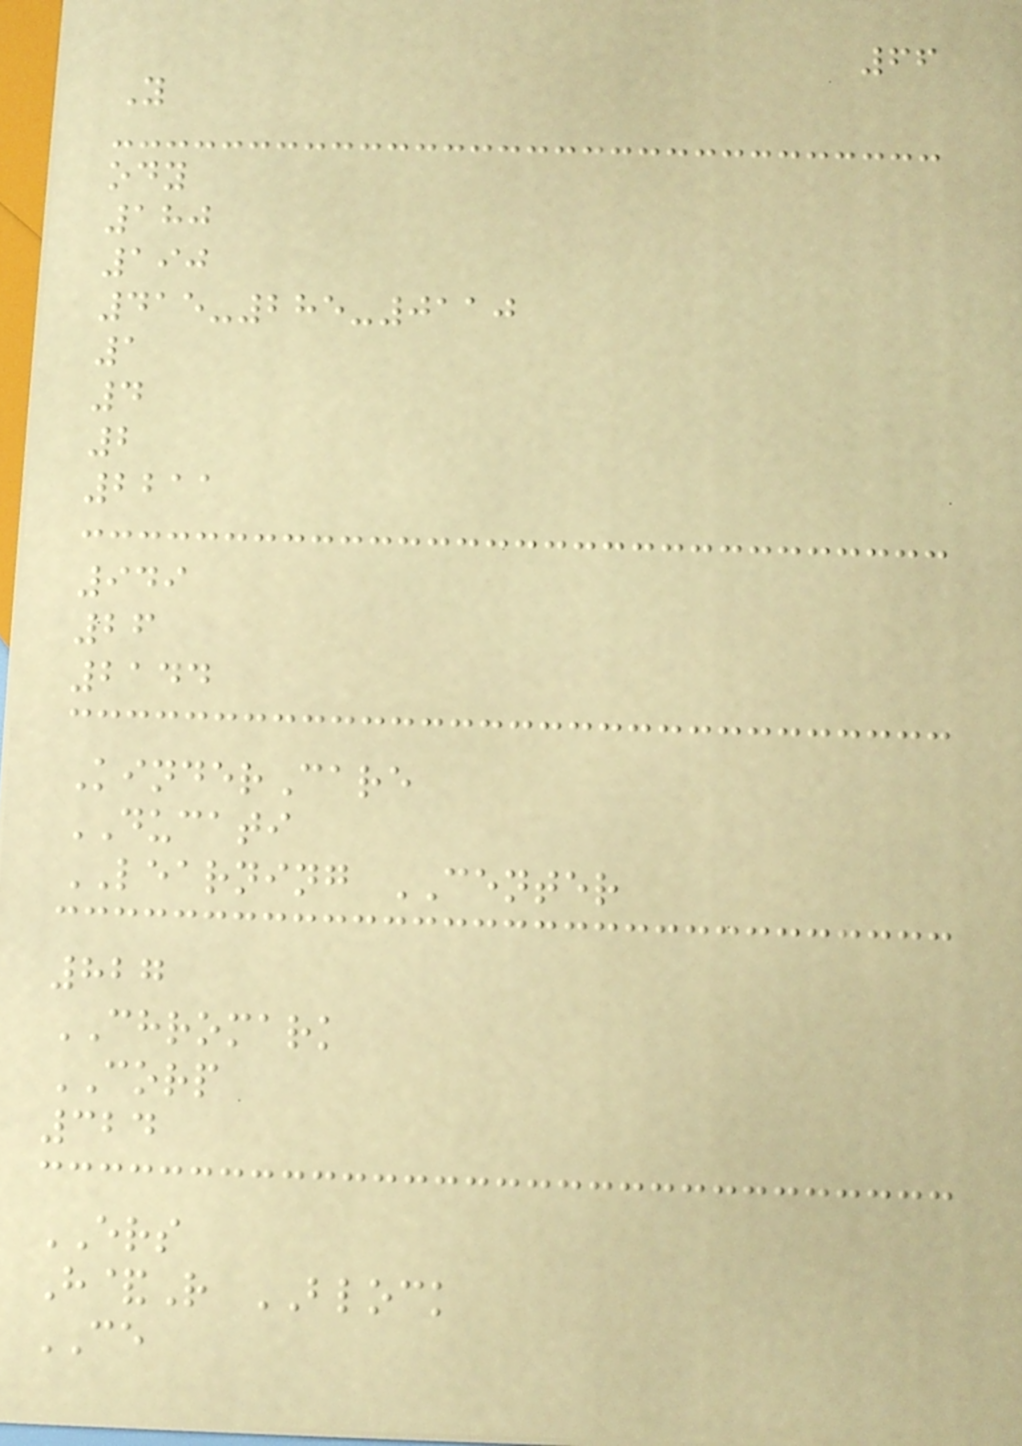66
Y
ody
180
190
415-285-0110
1
4
2
2211
949
26
2144
KinderCare
DUCATI
LEARNING CENTER
827
CHROMARK
CORP
324
ERS
H&R BLOCK
CE
